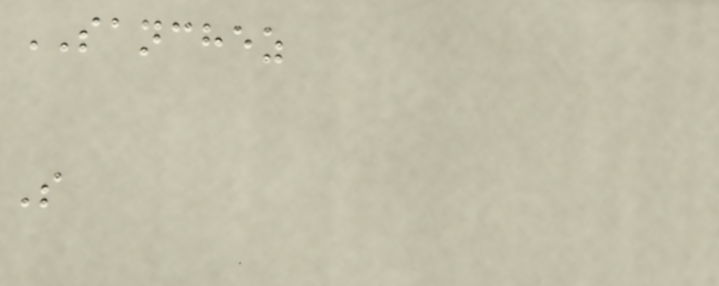SANCHEZ
S
